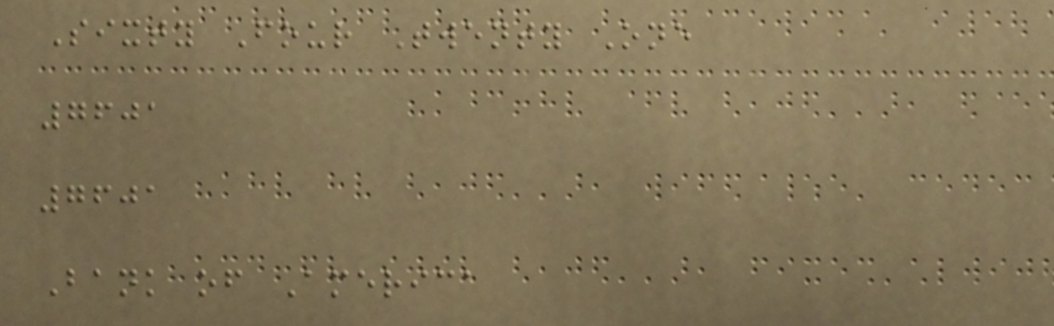Sixty Four Twenty One
7601
7601
Bank of America
